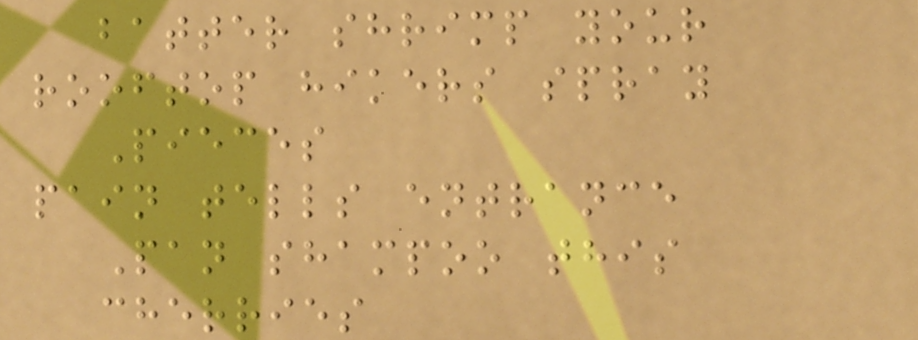batter shrimp your
rooftop hikers spray
Pieces
pain tells entrance
Pan shampoo this
cherries
